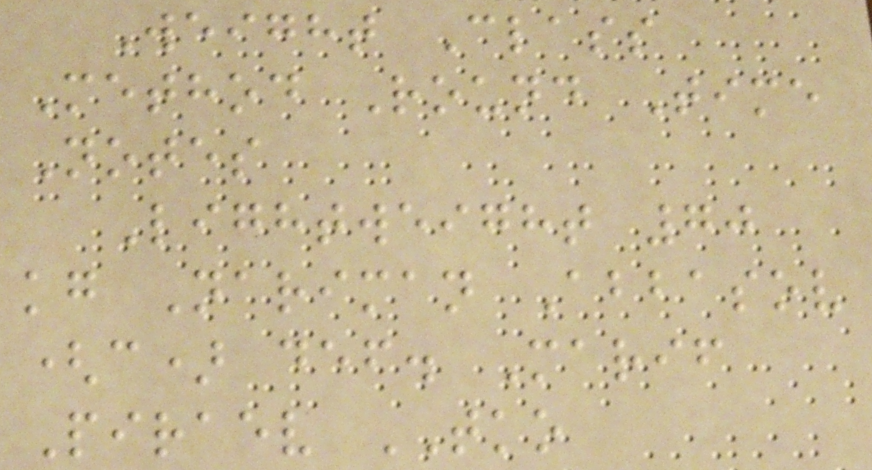Weight Class
Method Round Time
Notes
Lightweight 70
kg Nariman Abbasov
(c) def. Marif
Piraev TKO
